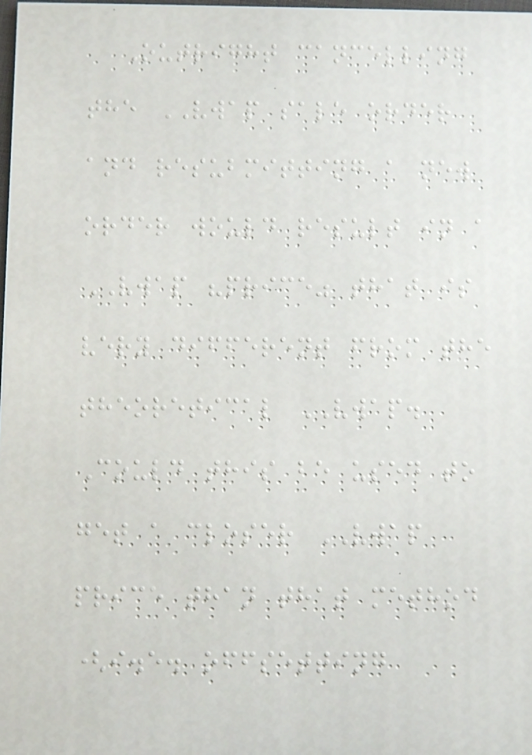Outright cancelling
the VWAP sale order
and resubmitting a new
order would result in a
VWAP "price" that is
very different from the
theoretical VWAP.
Could this be used to
get a closer VWAP
price than that method
(i.e. offsetting
